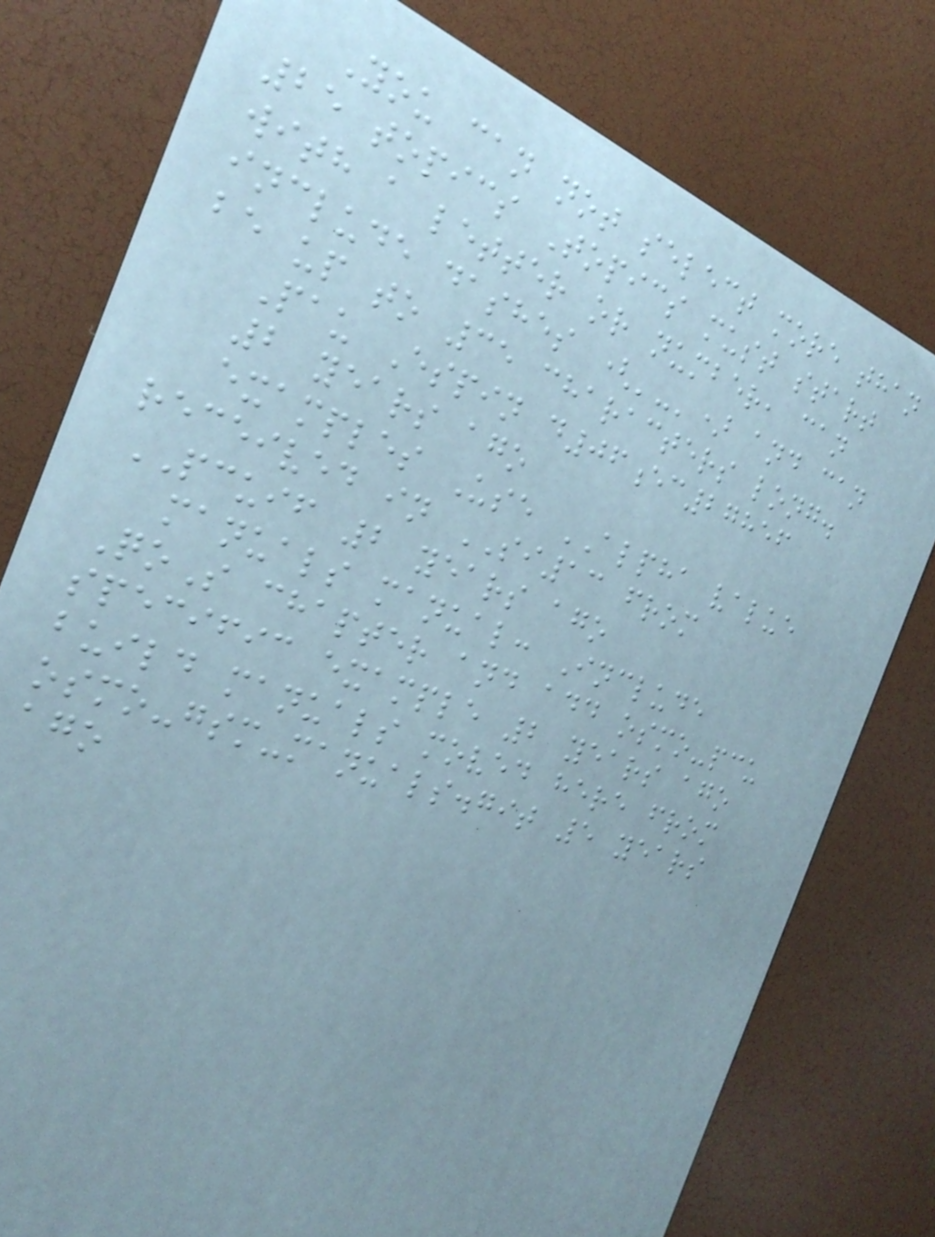You can not select more than
25 topics Topics must start
with a letter or number, can
include dashes ('-') and can
be up to 35 characters long.
Pau Espin d06ec27856
2 years ago
examples Use ALPHA value
received in SI13 from
PCUIF 2 years ago
manuals manual: Include
QoS chapter and add osmo-pcu
specific example 2 years ago
build manuals moved here from
osmo-gsm-manuals.git 5 years
ago
